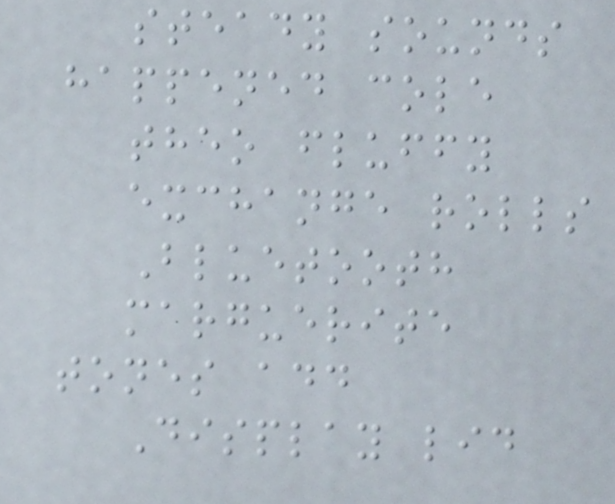steady sounds
happened cole
theo fluffy
exchange rolls
Bluetooth
marguerite
tones add
Display lid
